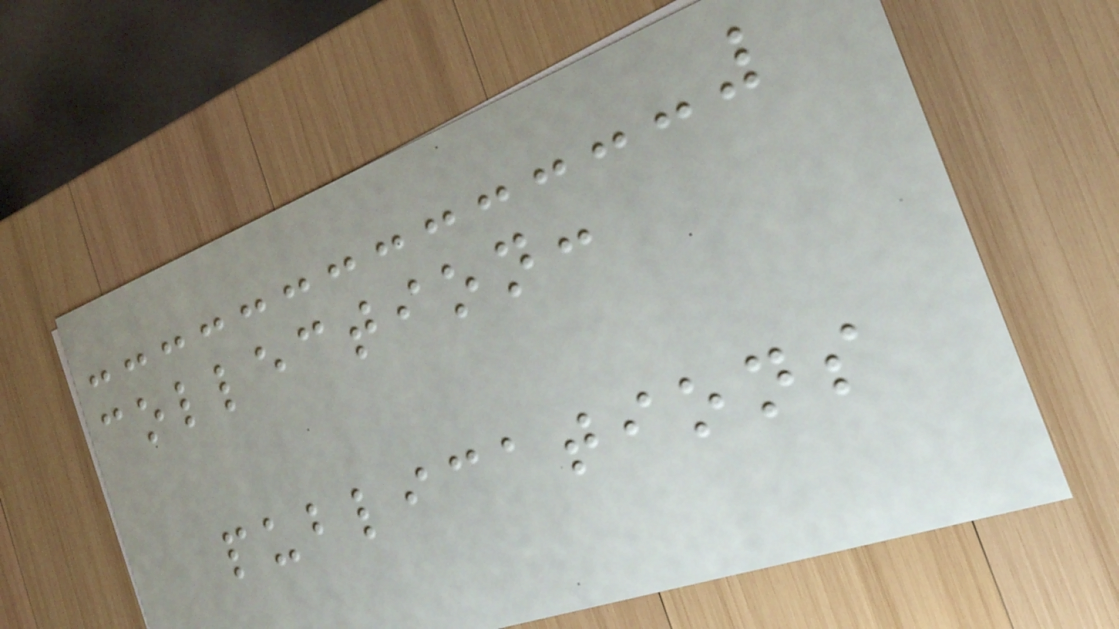collection:
publications
